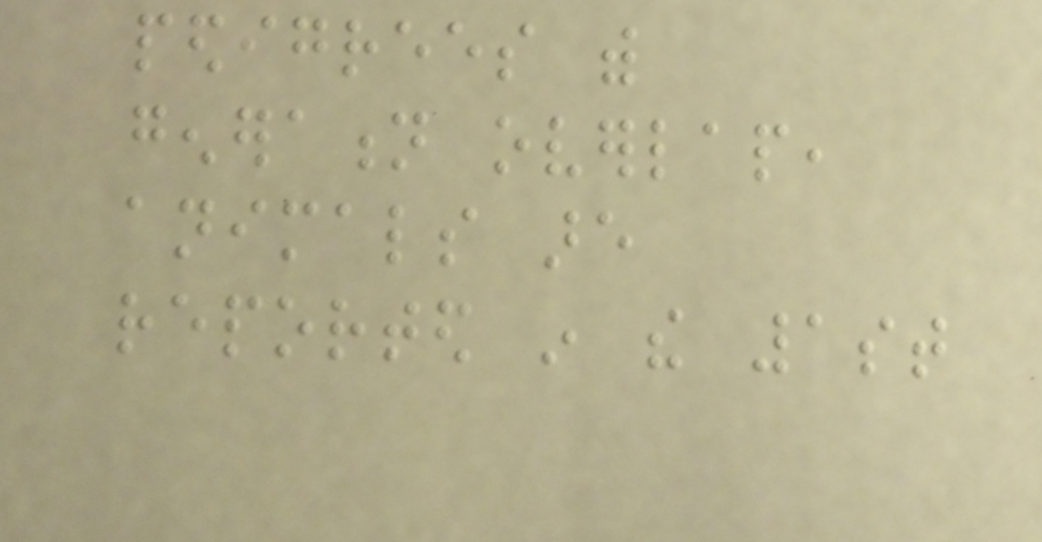pedigrees with
generation overlap,
animals are
reported in the 1st
